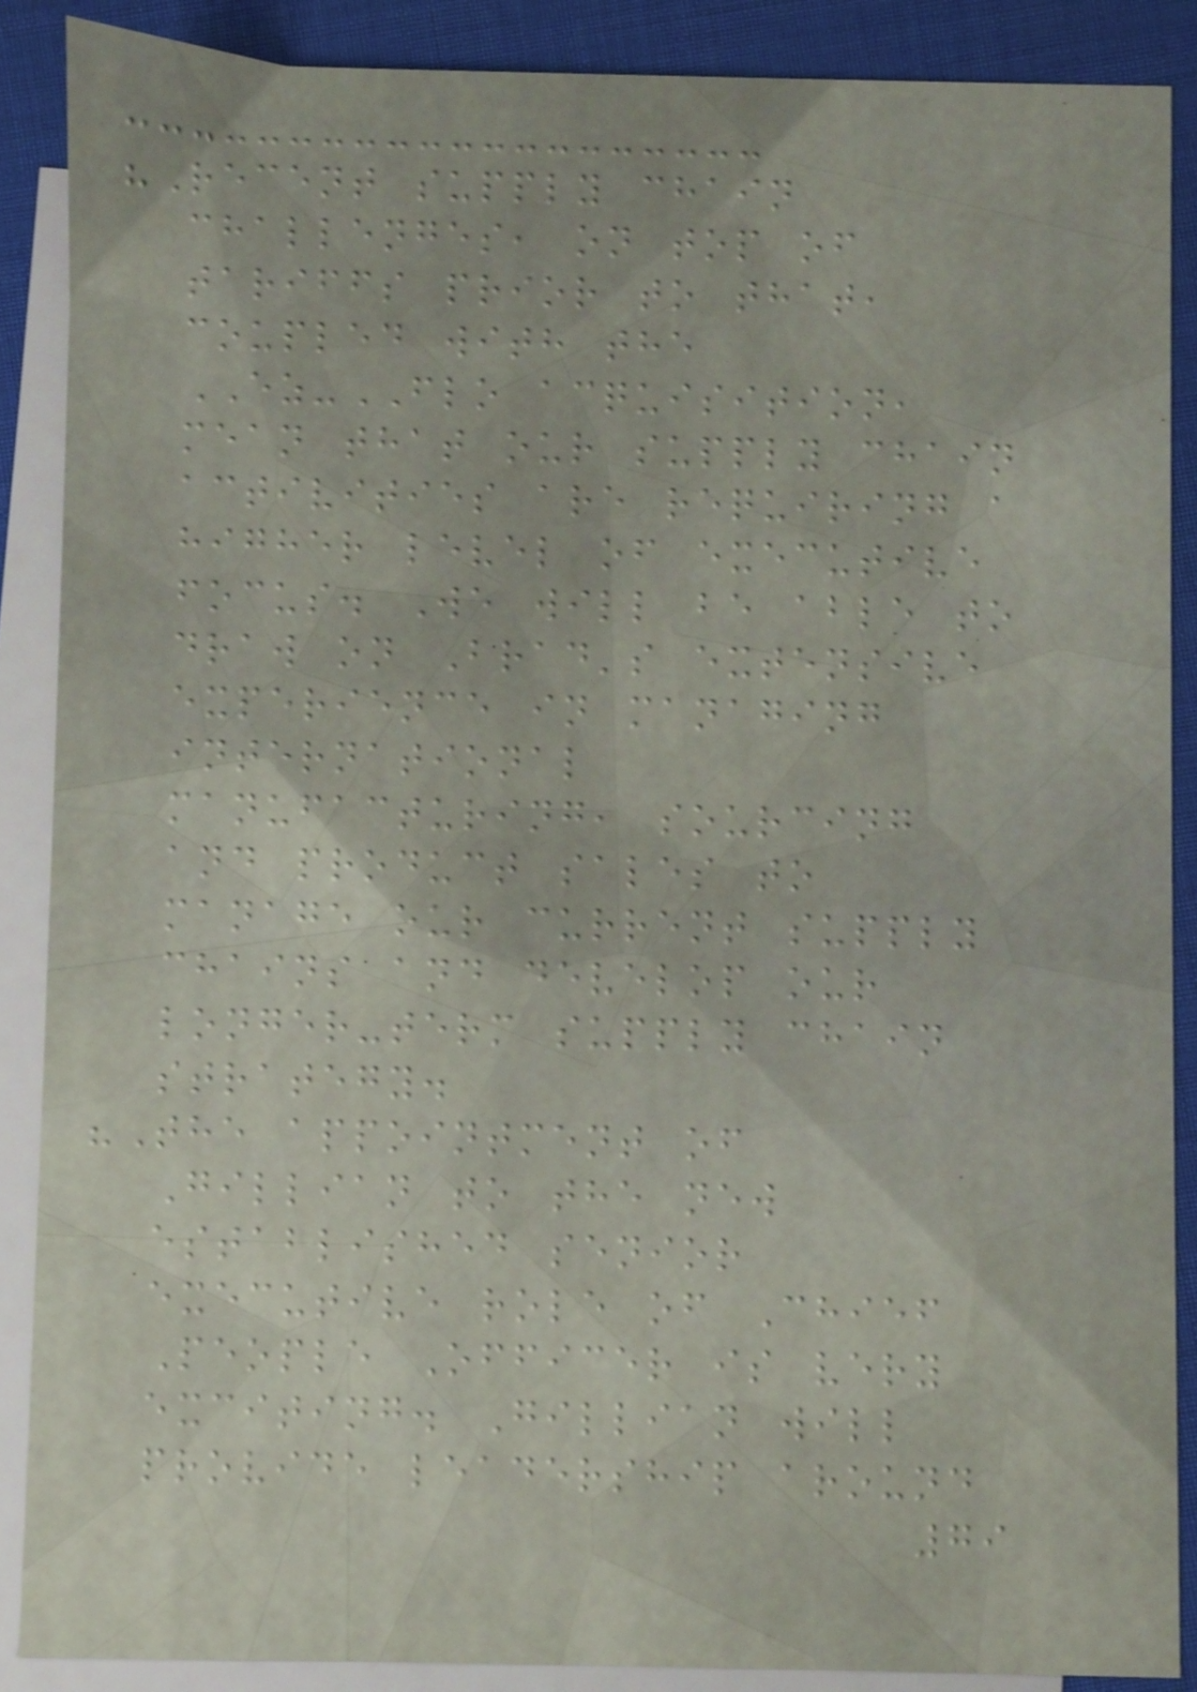"Recent supply chain
challenges, on top of
tariffs prior to that,
coupled with the
EZ-FLO acquisition,
mean that our supply chain
activities are requiring a
higher level of executive
focus. We will be able to
draw on Brad's extensive
experience in managing
international
manufacturing, sourcing
and product sales to
manage our current supply
chains and develop our
longer-term supply chain
strategy.
"The appointment of
Gillian to the new
established senior
executive role of Chief
People Officer is very
exciting. Gillian will
provide leadership around
79
